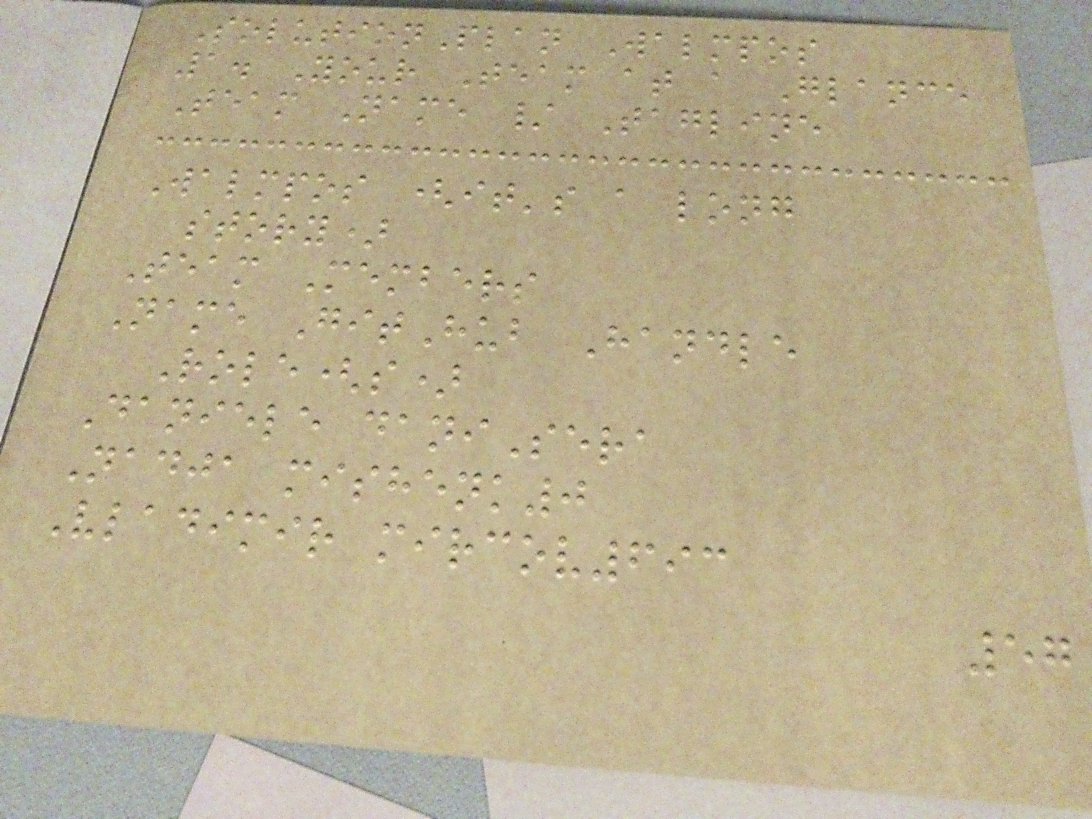SolutionPlan Walmpos
1. Your Team at a Glance
Team Name / Tagline
Walmpos (it's a long
story)
Team Members
Name GitHub Handle
Role(s)
Daniele daniSera
Nadja mishenk0
Vladimir mircov693
57
